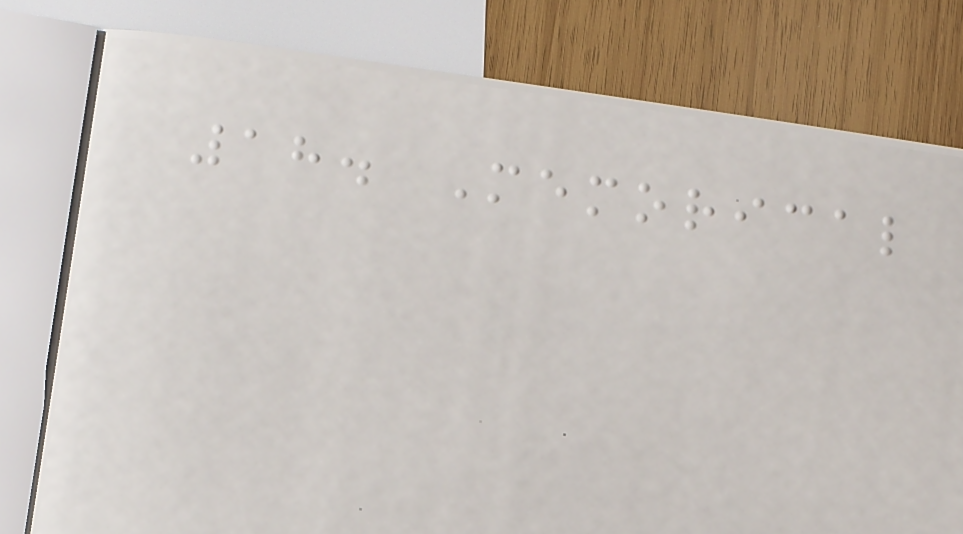18. Memorical
